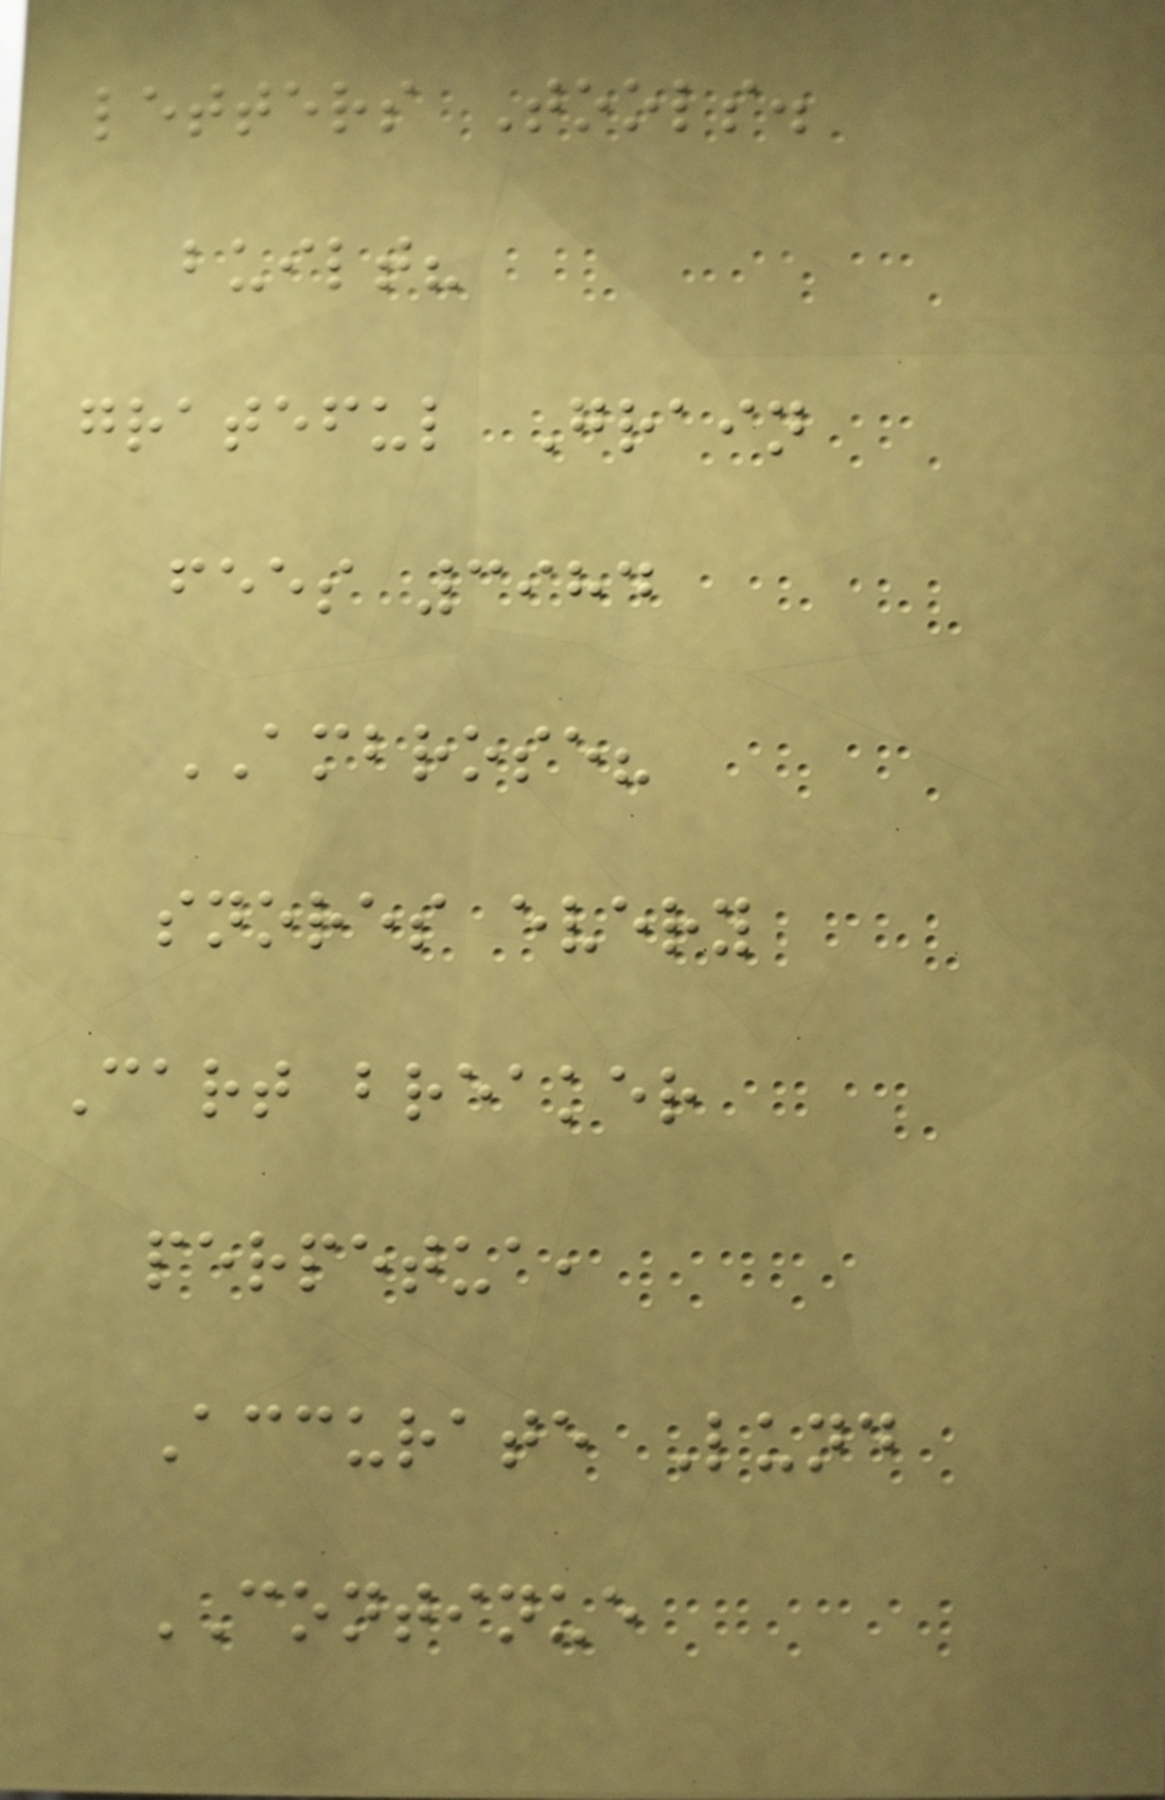letters Tools.
built?
grateful Grain
fees 3984
AMBROSE?
snores every
Cart breaker
perpetua,
Accurate Lund
CONTINUE
